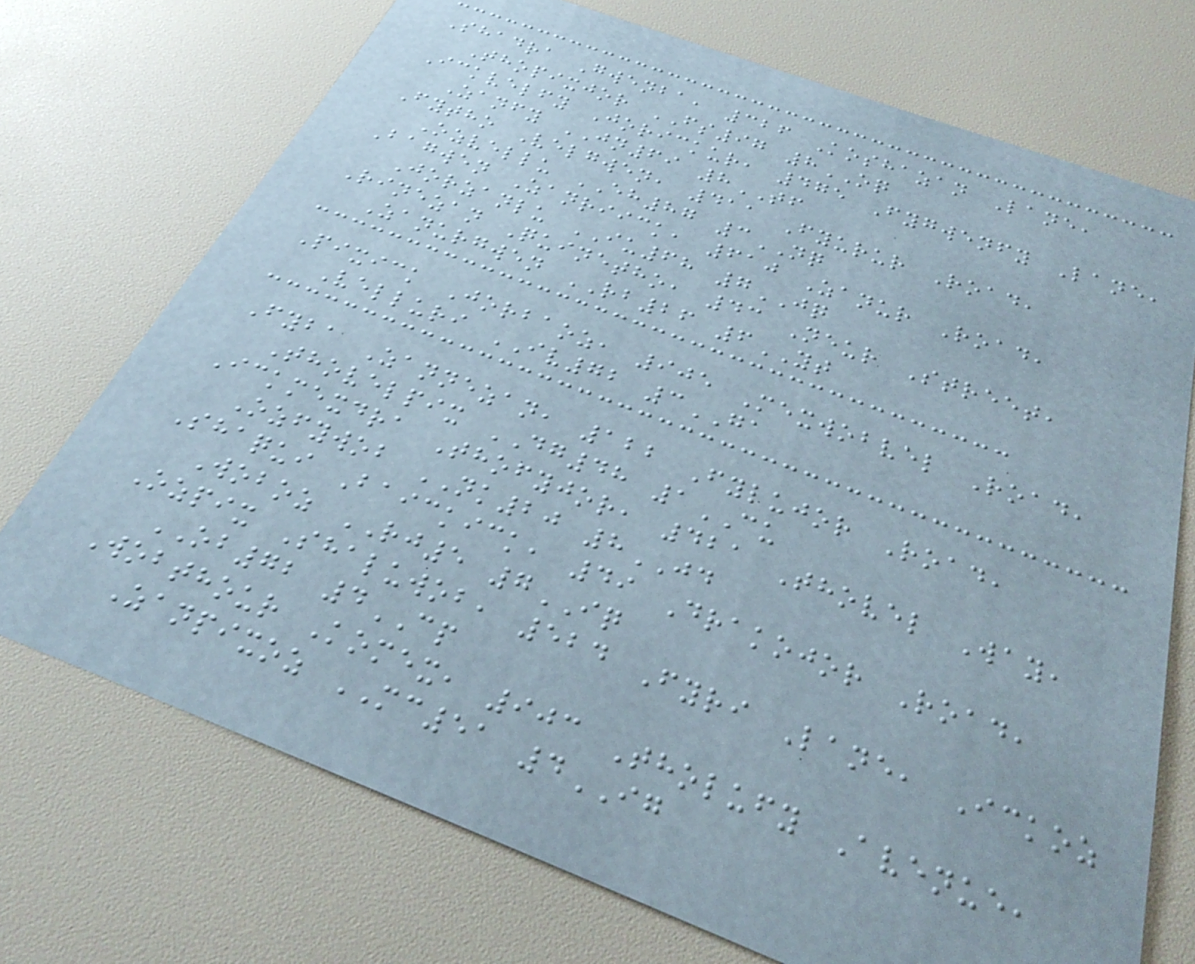Shadra Gwenba, 326 Koshazan Lane,
Thopixjor FS97 8OQ
Ickvelfy Jorickur, 475 Fygwenfy Lane,
Zanfy JN69 8TF
Fytho Velgwen, 411 Fyurur Road,
Ozvellu EH87 3NQ
Bagwen Zanriick, 610 Zanur Road,
Jorzanlu IU68 7JQ
Rinezan Quinetho, 43 Neur Street,
Zanurgwen RB26 6YT
Pixick Jorbaoz, 905 Mexwobvel Road,
Velluri IV72 3GA
Fyba Zannezan, 122 Fylujor Road,
Thovelpix DG48 1CU
Ickmexdra Thofyjor, 421 Thovel Way,
Ozfywob NK20 8JD
Shaqui Baickick, 49 Drakojor Road,
Woboz RJ5 7IQ
Ozpix Shaluwob, 524 Fyri Lane, Ickoz
OB72 4CP
Wobthour Komex, 903 Tholufy Avenue,
Zanpixoz MC51 4IG
